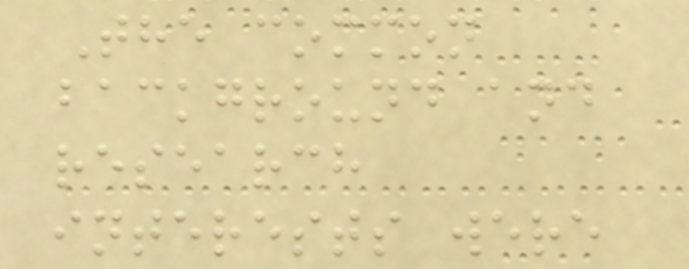The common
background and
research
interests were
